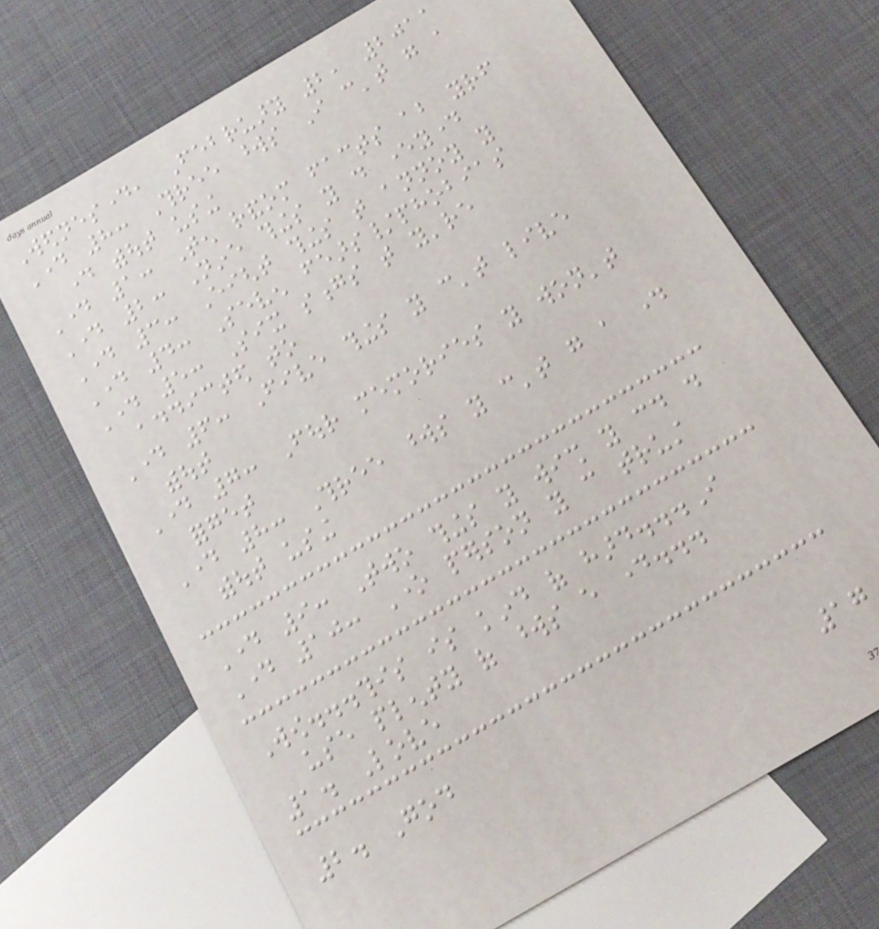Wednesday, February 2, 2011
Day 8: Three words I can't go a
day without using
Day 1: Ten random facts about yourself
Day 2: Nine things you do everyday
Day 3: Eight things that annoy you
Day 4: Seven fears/phobias
Day 5: Six songs that you're
addicted to
Day 6: Five things you can't live
without
Day 7: Four memories you won't
forget
Day 8: Three words you can't go a day
without using
Day 9: Two things you wish you could do
Day 10: One person you can trust
Wow...this is kind of hard...I
use plenty of words every day...
1. Love
2. God
17
